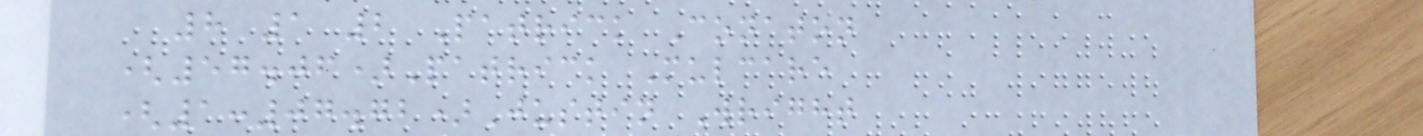8 1 2 Patrick Conaton
(57.06)Patrick Mulcare
(1:07.72)Justin Wright
